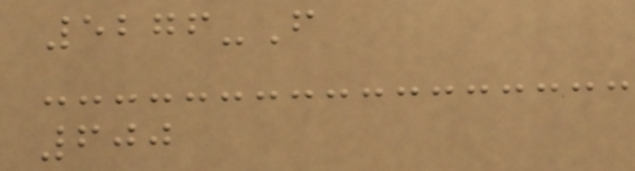5276-F
600
